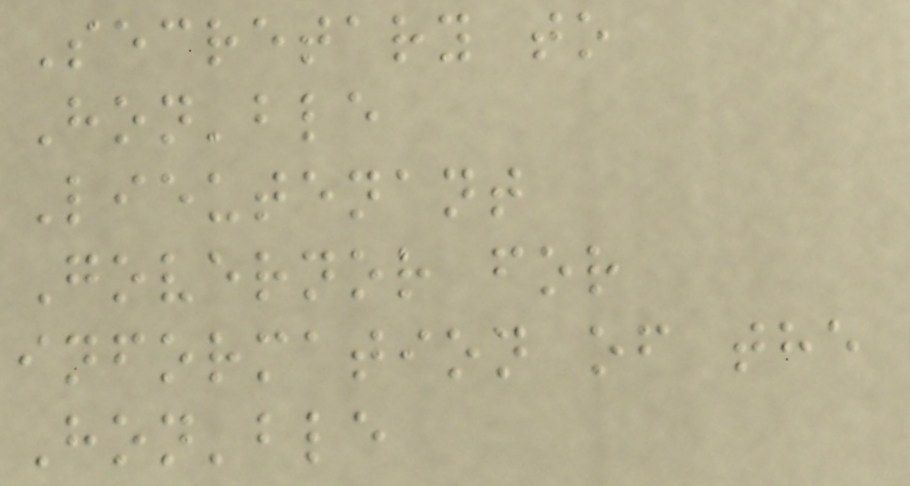Secretary to
Hon'ble
Lieutenant
Governor for
information of the
Hon'ble
